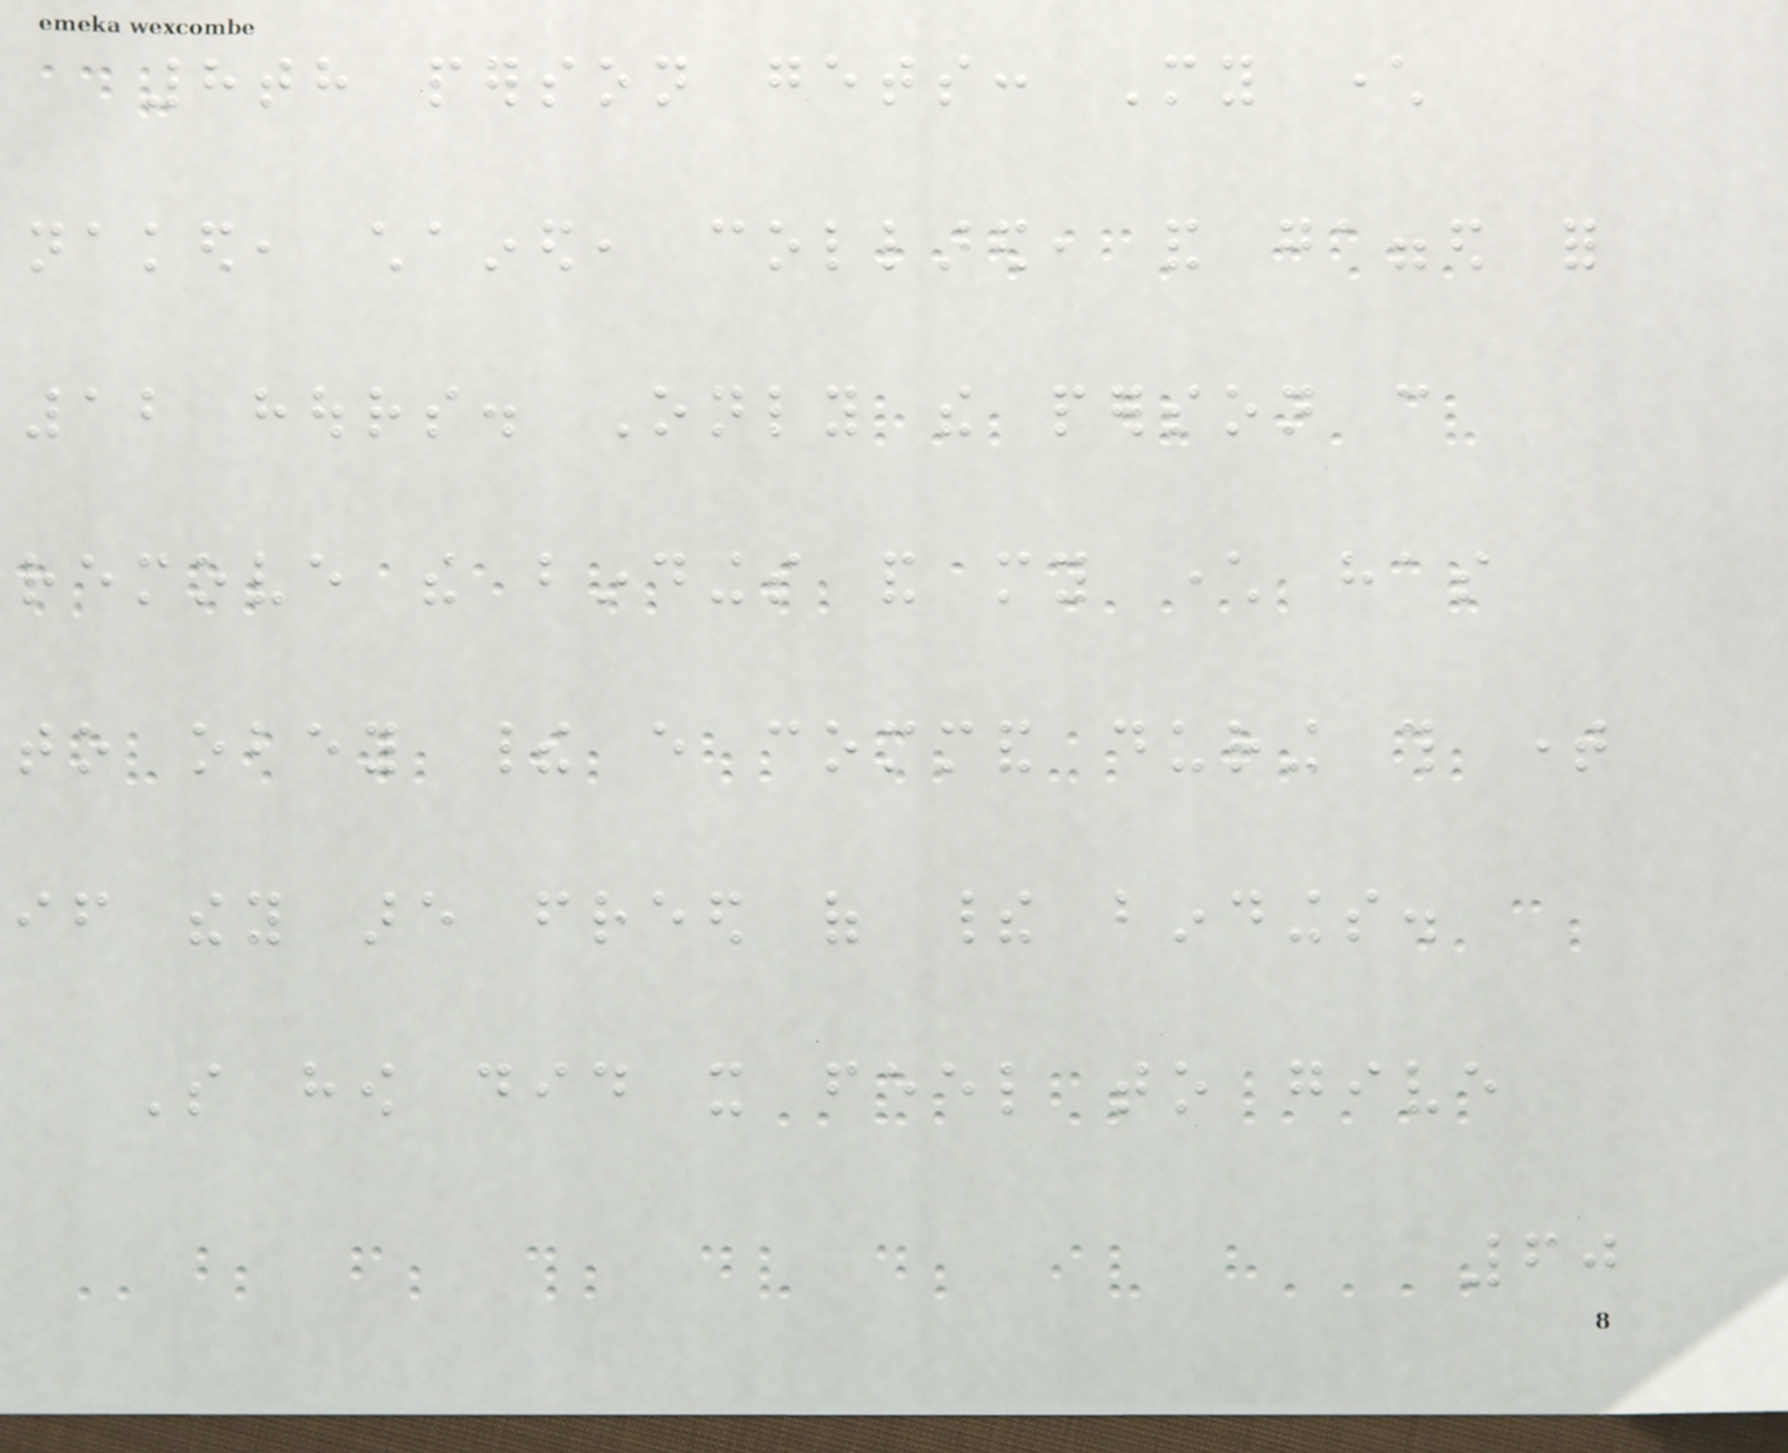8th person gets: My character
naked, chained, collared, and gagged for
12 hours. Only the person can
remove the bindings and my character has
to obey their every command during this time
if they are freed of their bindings.
So how did it feel to give
60
